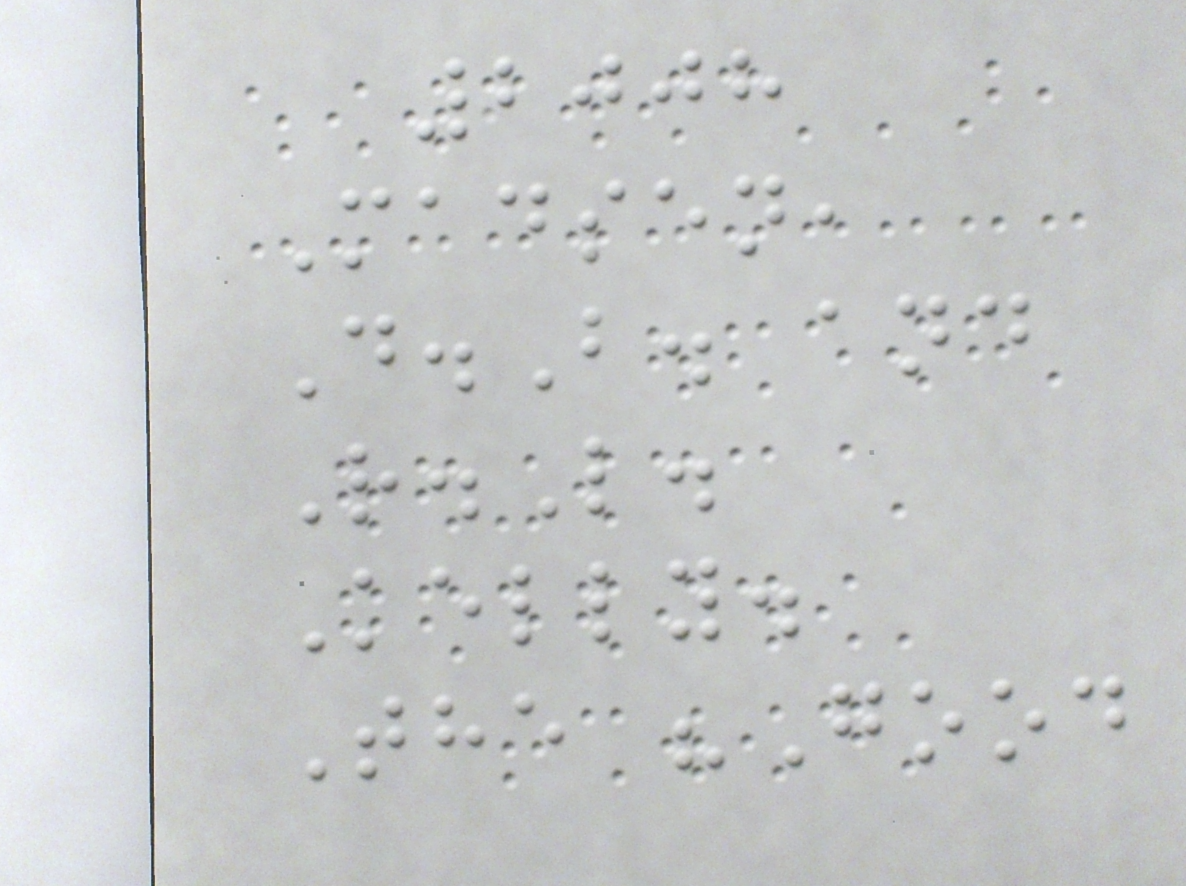2008
Madsen,
D.B. and
R.L.
Kelly.
The "Good
